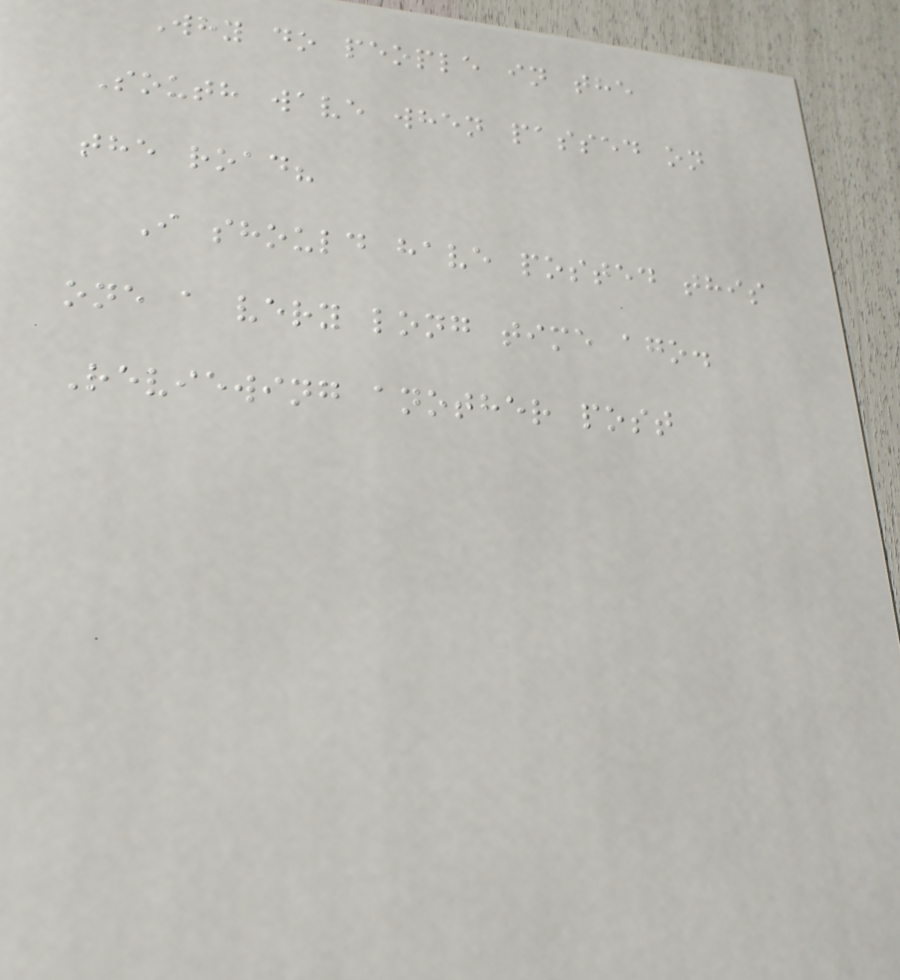Why do people in the
South wave when passed on
the road?
I should have posted this
one a very long time ago.
Reviewing another post
